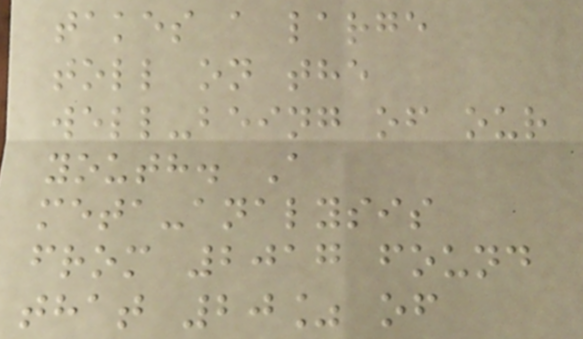takes a large
toll on the
well-being of our
youth. A
meta-analysis
from 2017 found
that 20% of
